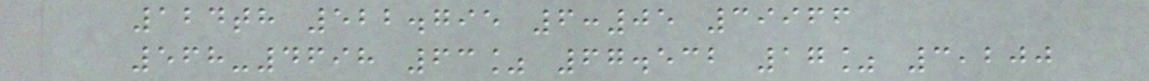124th 522.795 6:05 39966
568-4698 63% 67.532 17% 3,200
